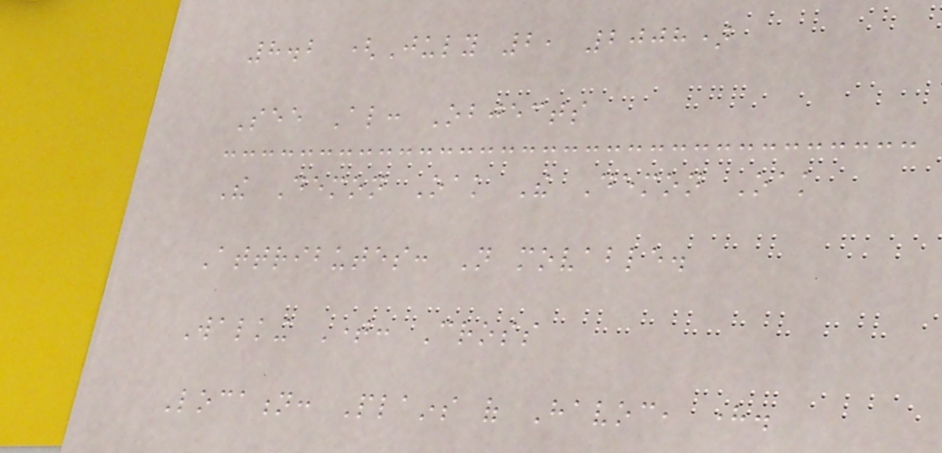8.2 (July 2, 2008)
See Also: Objects
The Demon Oak The Demon Oak
Attributes: Not movable.
Walking Time: Cross
Location: Plains of Havoc, here.
